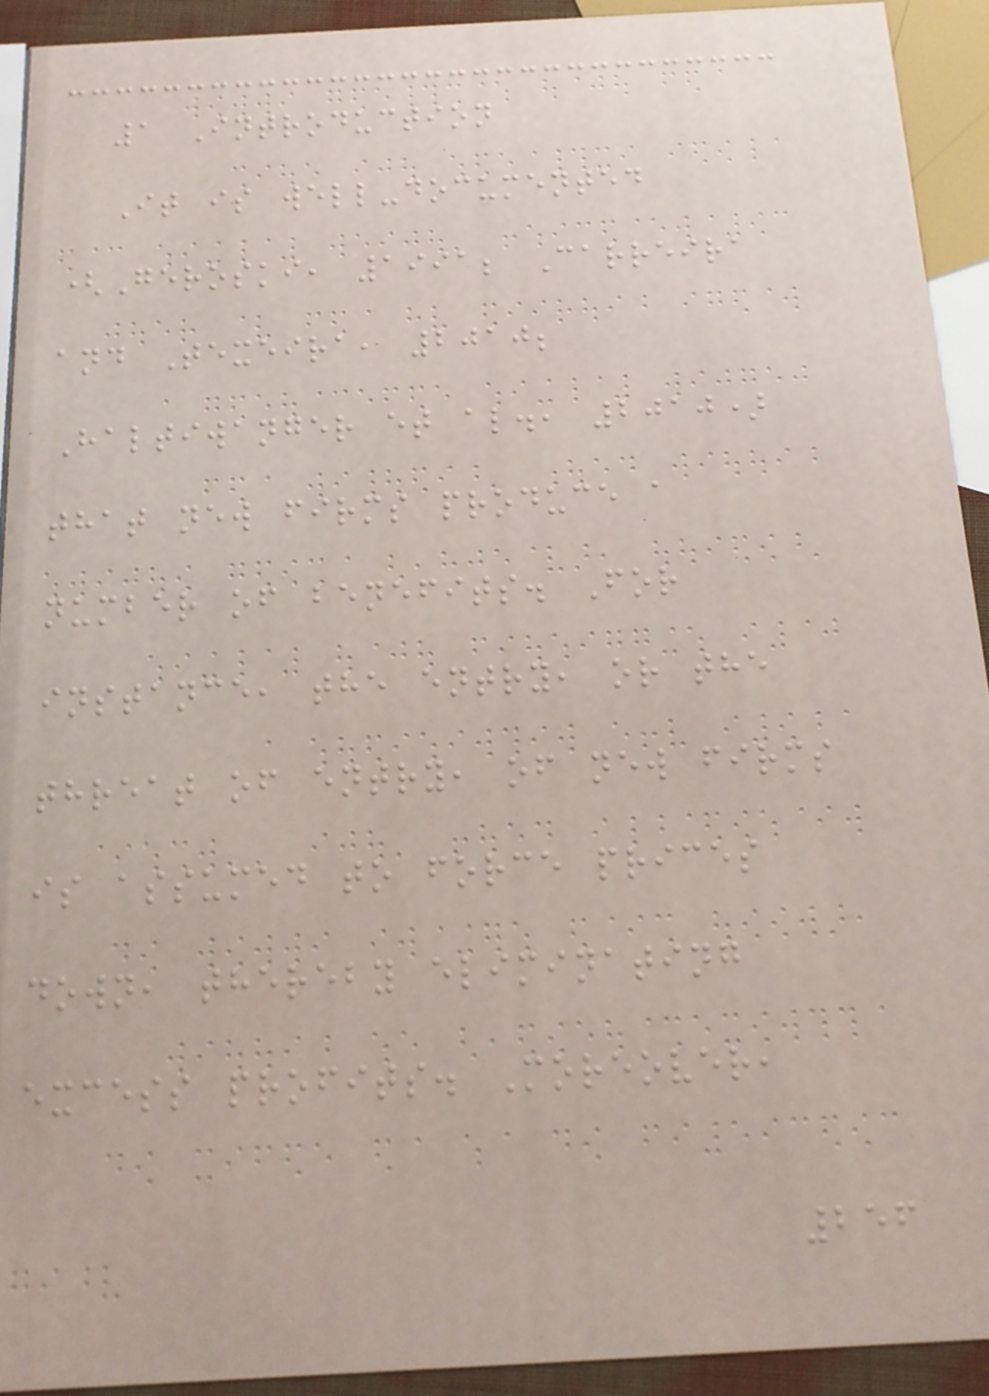1 Introduction
It is well-documented
(Geroski, 1991; Carreira
and Texeira, 2010;
Haltiwanger et al., 2010)
that new firms produce a
number of benefits. For
instance, the entry, or the
threat of entry, of new firms
is assumed to force prices
down, thereby eliminating
excess profits. Moreover,
256
